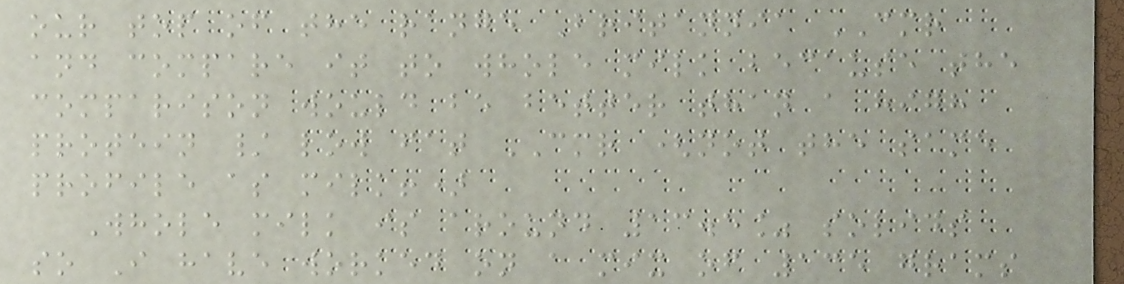our top of the range Britannia CMR
and compare it to whole milk because the
comparison would be better than a high
protein / low fat CMR (not the same
profile as milk!)
Whole milk is around 13.5% solids
so I have worked on a mix of 135 grams
